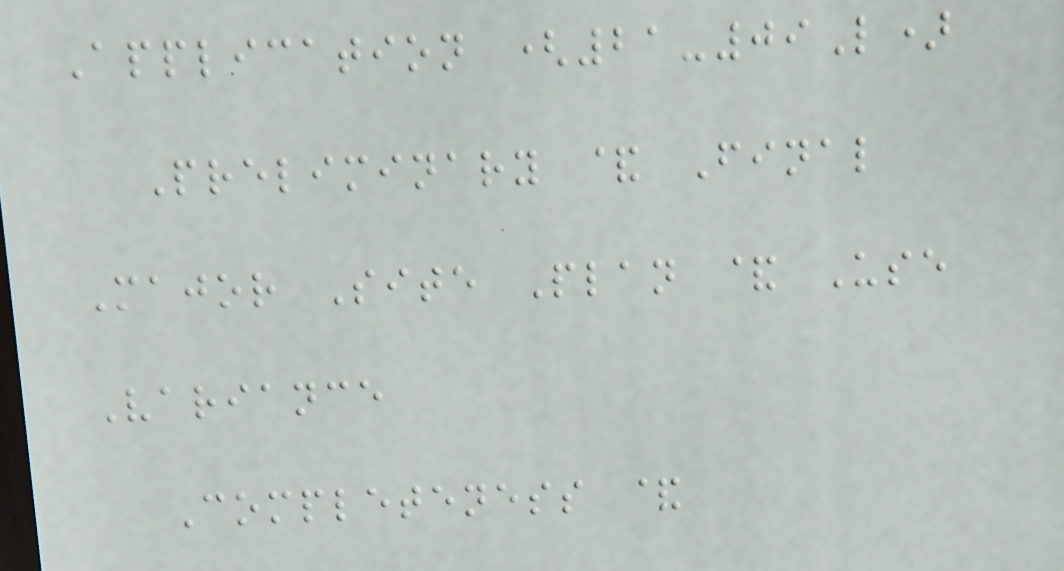Application (21-09L)
Preliminary & Final
Major Site Plan & Use
Variance
Completeness &
